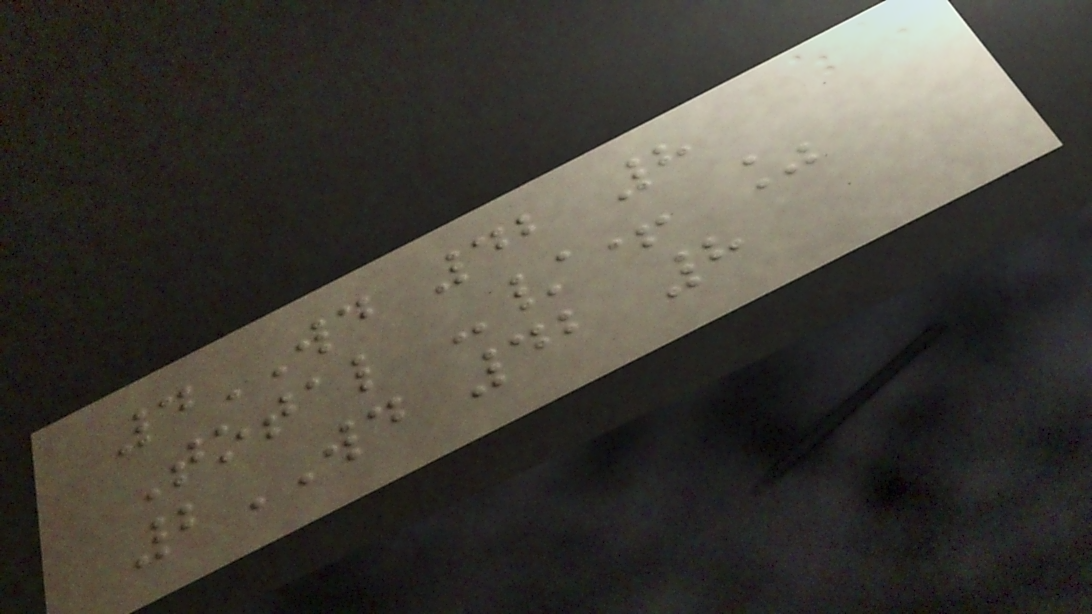4WD 42 8
Total -/+ %
2WD 42 8
